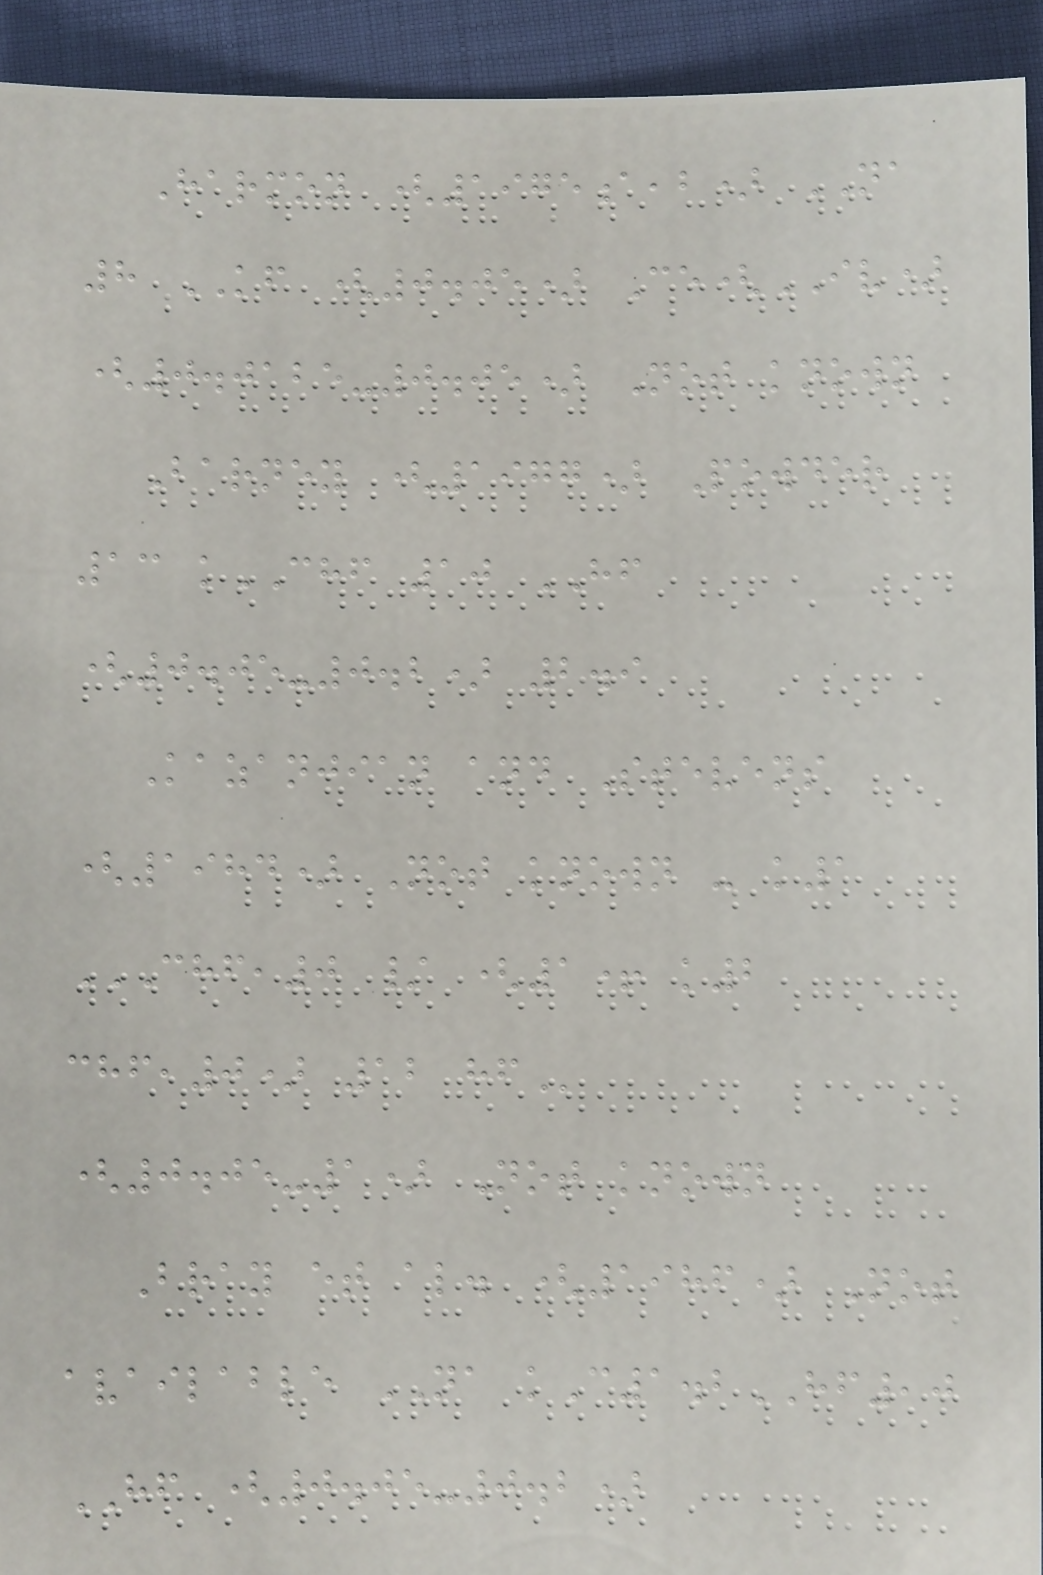Harmon (1975a,b) NA
8 KF (0.05) Ce(IV)
(0.0125-0.05) Not known
Barney (1977) Powder
13 kCHF 10 HF
(0.05-0.2) 2.9
Kazanjian and Stevens
(1984) Not known - k1
CHF,0 / (1+ K2
CHF,0) 12 HF
(0.05-1) Not known
Bray et al. (1986) Not
available NA kC1.2HF,0
HF (0.05-0.2)
